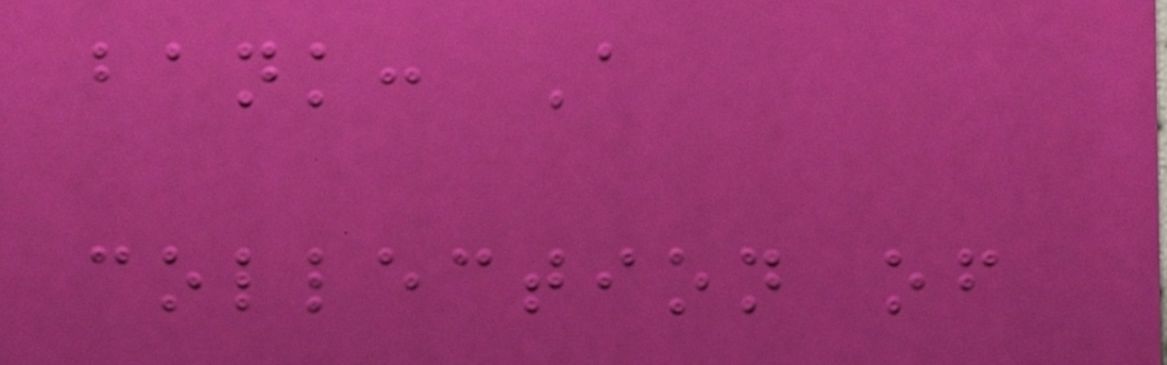bank: A
collection of
